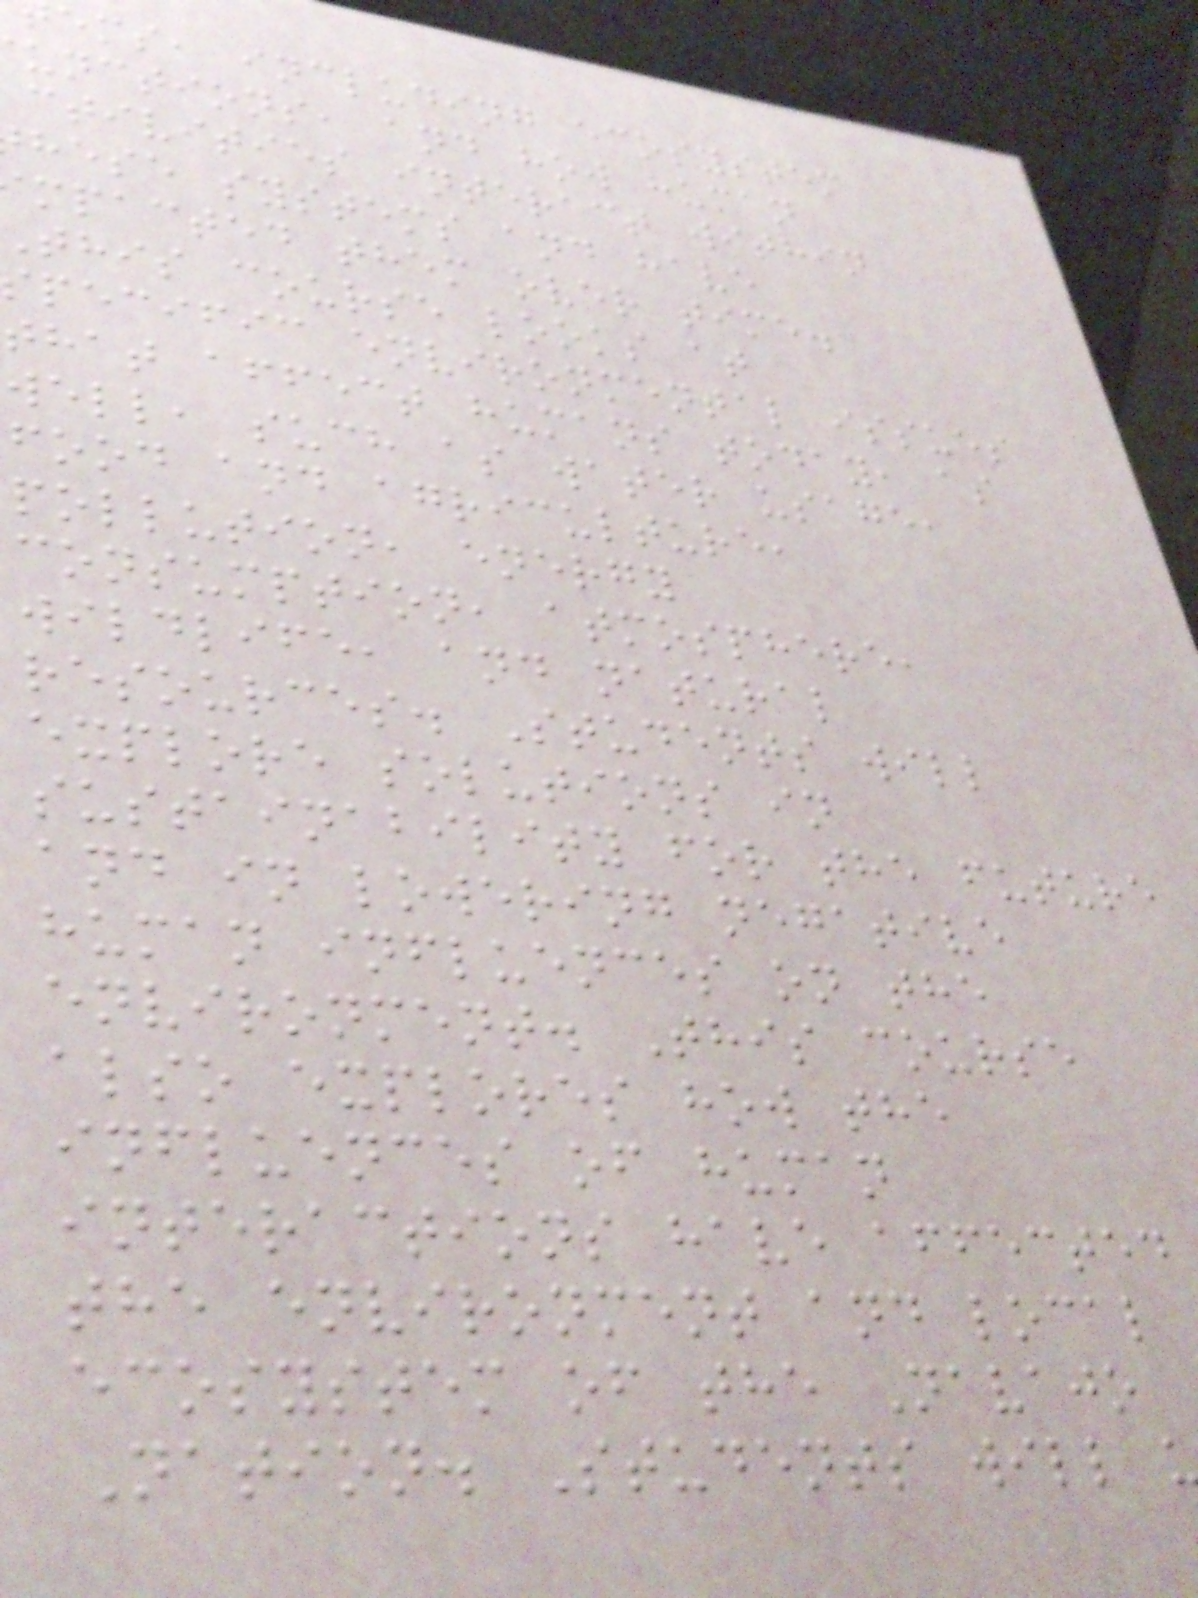ems, including ecosystem
unctions, and how human
ctivities interact within
hese systems and have
mpacted them over time.
this course looks at
pecific environmental issues
that affect humans today, as
well, such as water usage,
food and agriculture,
pollution, energy
consumption, atmosphere,
wildlife, and natural
resources. Students will
explore solutions in
sustainability for the future
and in lowering negative
human influences on the
environment. This course
also explores how the
influences of human
interactions have affected
the environment and local
ecosystem of the Navajo
Nation. Students will
